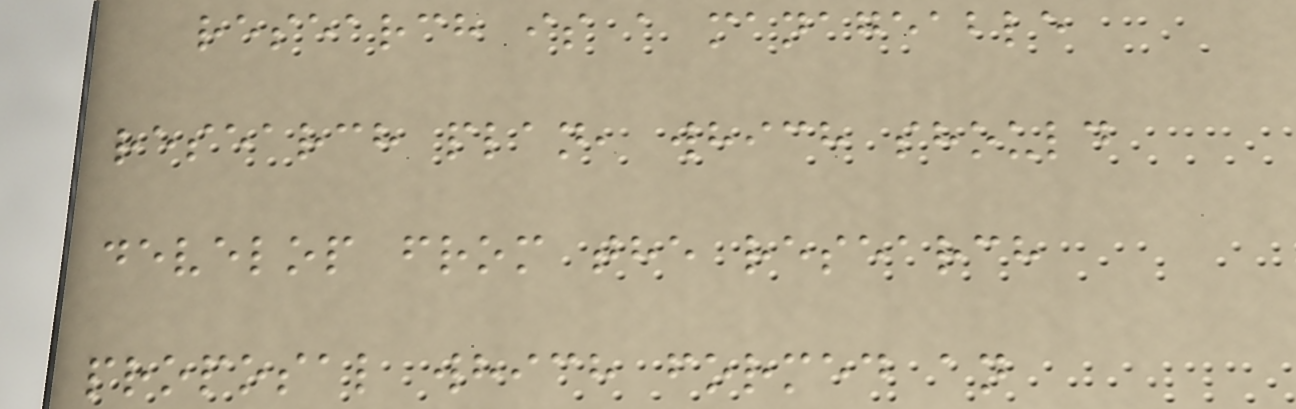research is a manageable
research plan, which should
develop from the research
proposal which formed an
